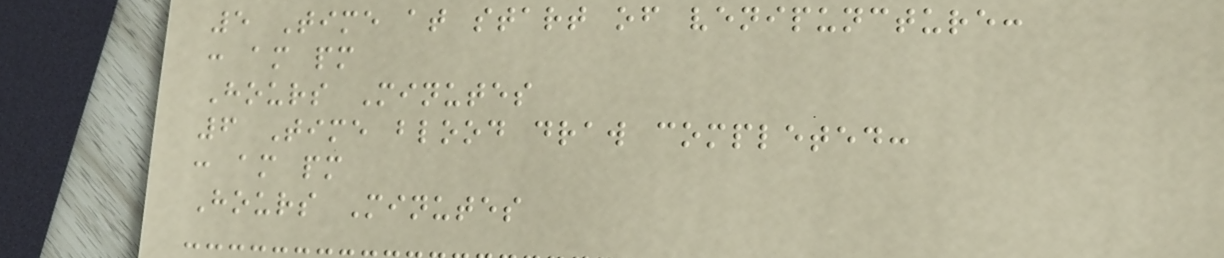5 Time at start of venipuncture:
: am pm
Hours Minutes
6 Time blood draw completed:
: am pm
Hours Minutes
